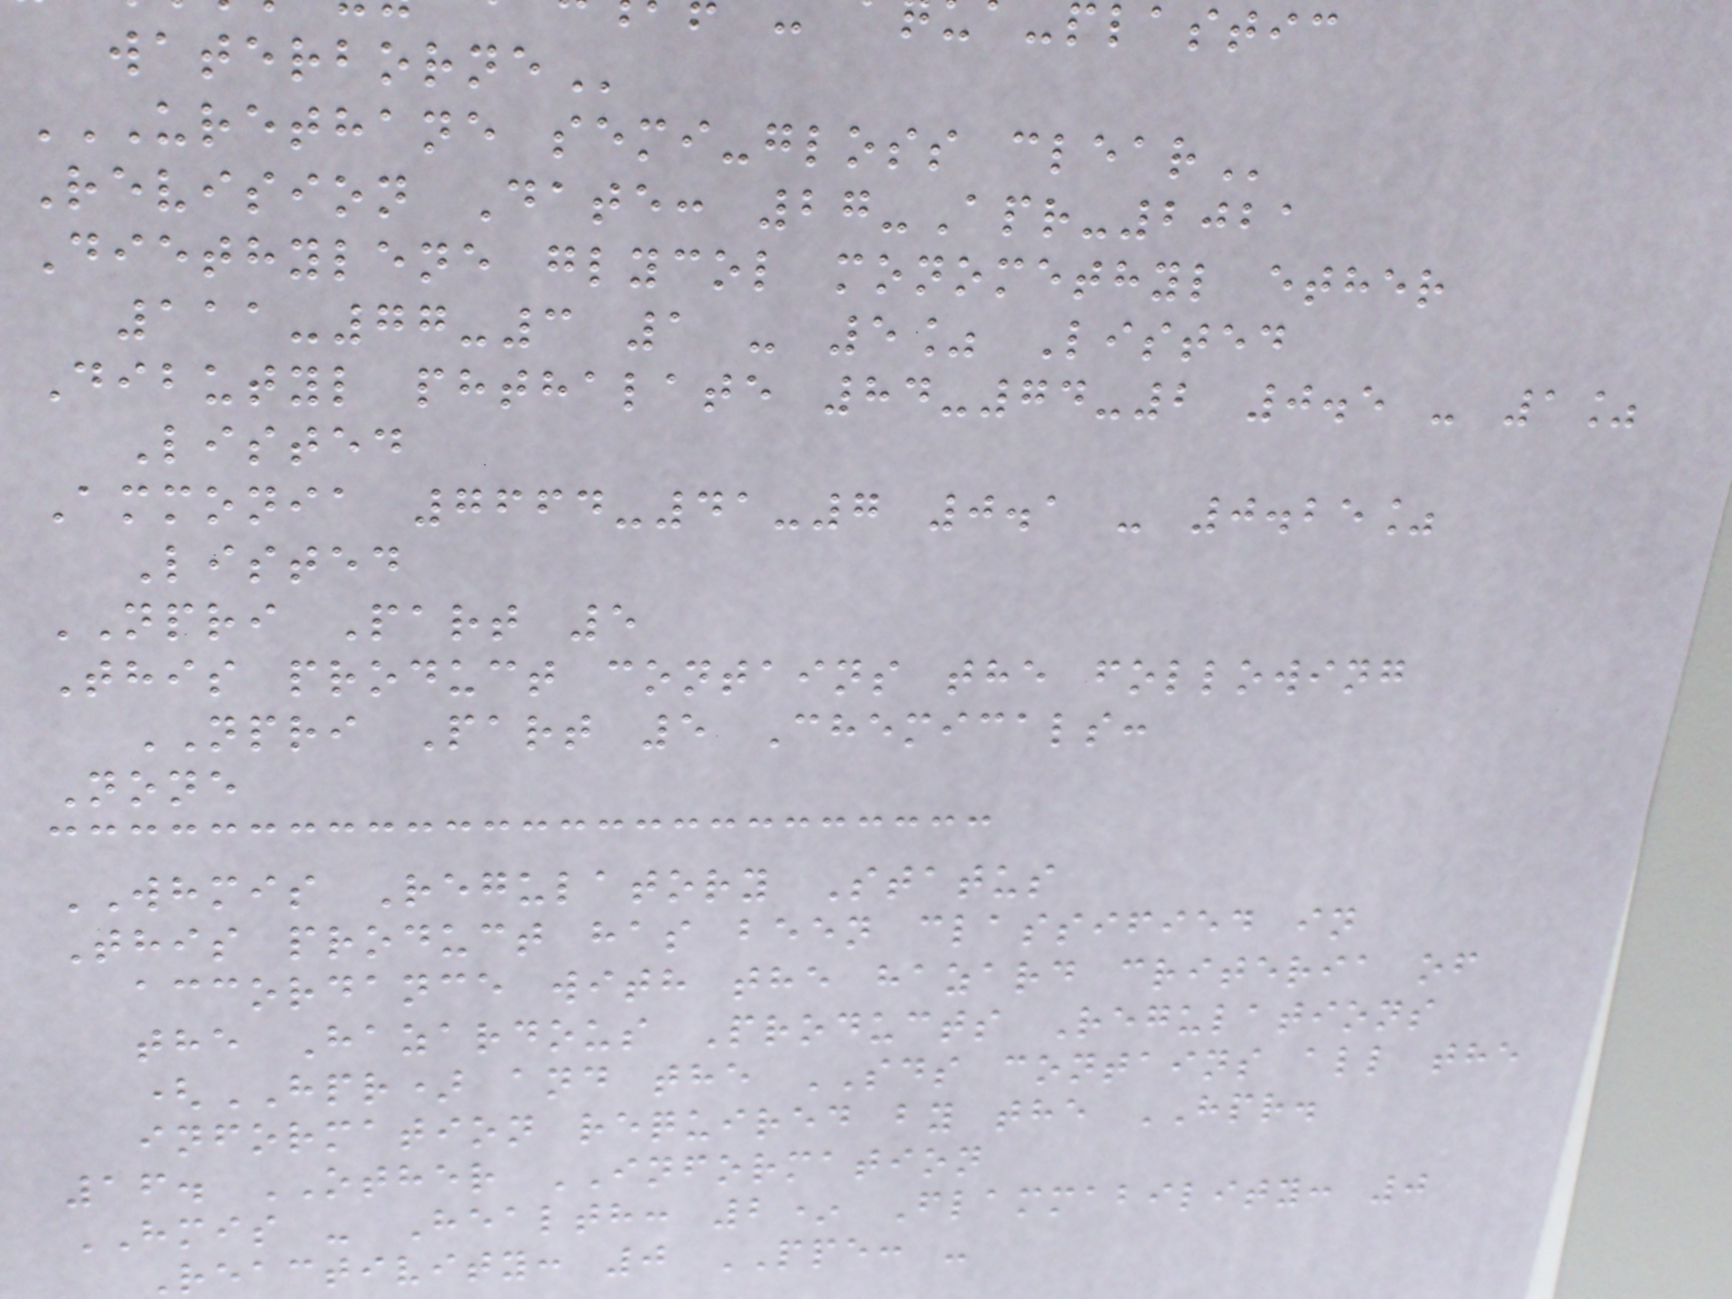URETHANE SEMI-GLOSS CLEAR
Revision Date: 27-Apr-2021
Diethylene glycol monomethyl ether
111-77-3 1 - 5% Listed
Dibutyl phthalate 84-74-2 0.5 - 1%
Listed
Ammonia 7664-41-7 0.1 - 0.25%
Listed
NPRI Part 5
This product contains the following
NPRI Part 5 Chemicals:
None
WHMIS Regulatory Status
This product has been classified in
accordance with the hazard criteria of
the Hazardous Products Regulations
(HPR) and the SDS contains all the
information required by the HPR.
16. OTHER INFORMATION
HMIS - Health: 2* Flammability: 0
Reactivity: 0 PPE: -
